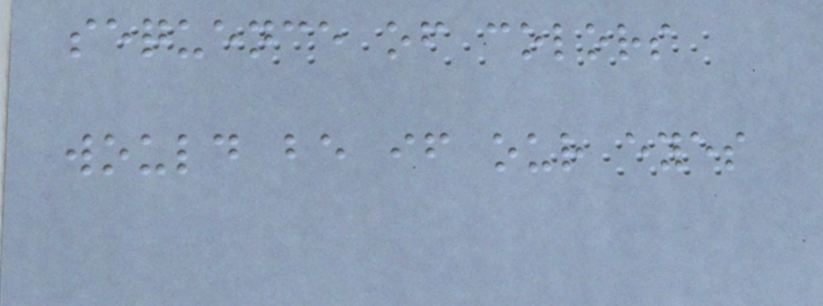sequence of colors
would be if our eyes
